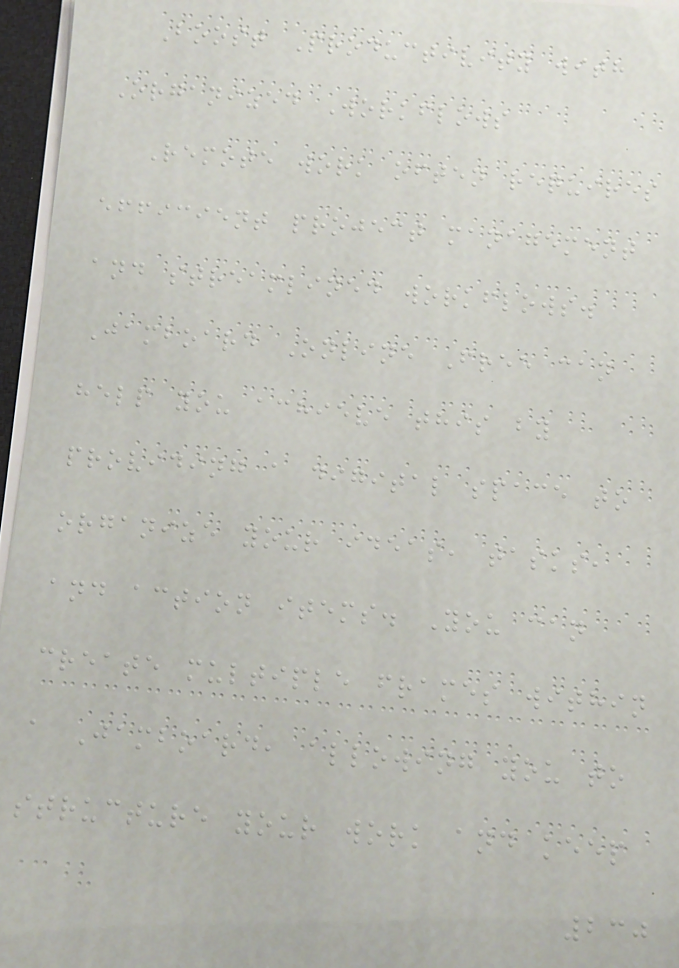Boost Productivity with
Organized Workflows
Remote work often requires
efficient project management
and streamlined workflows.
Jamboard Online Free can
help you achieve this by
providing a digital space to
organize your ideas, tasks,
and action items. You can
create multiple frames within
a Jamboard, allowing you to
structure your work and keep
230
